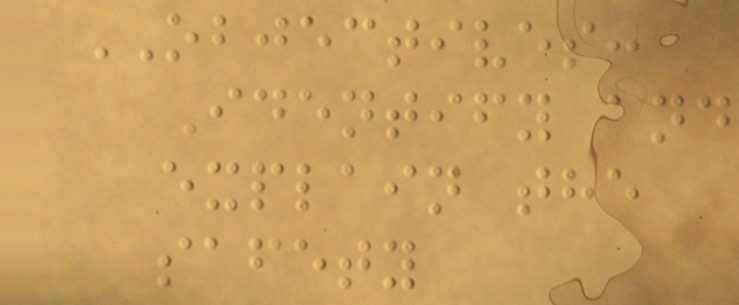OBJECTIVES:
Identify and
explain the
safety
